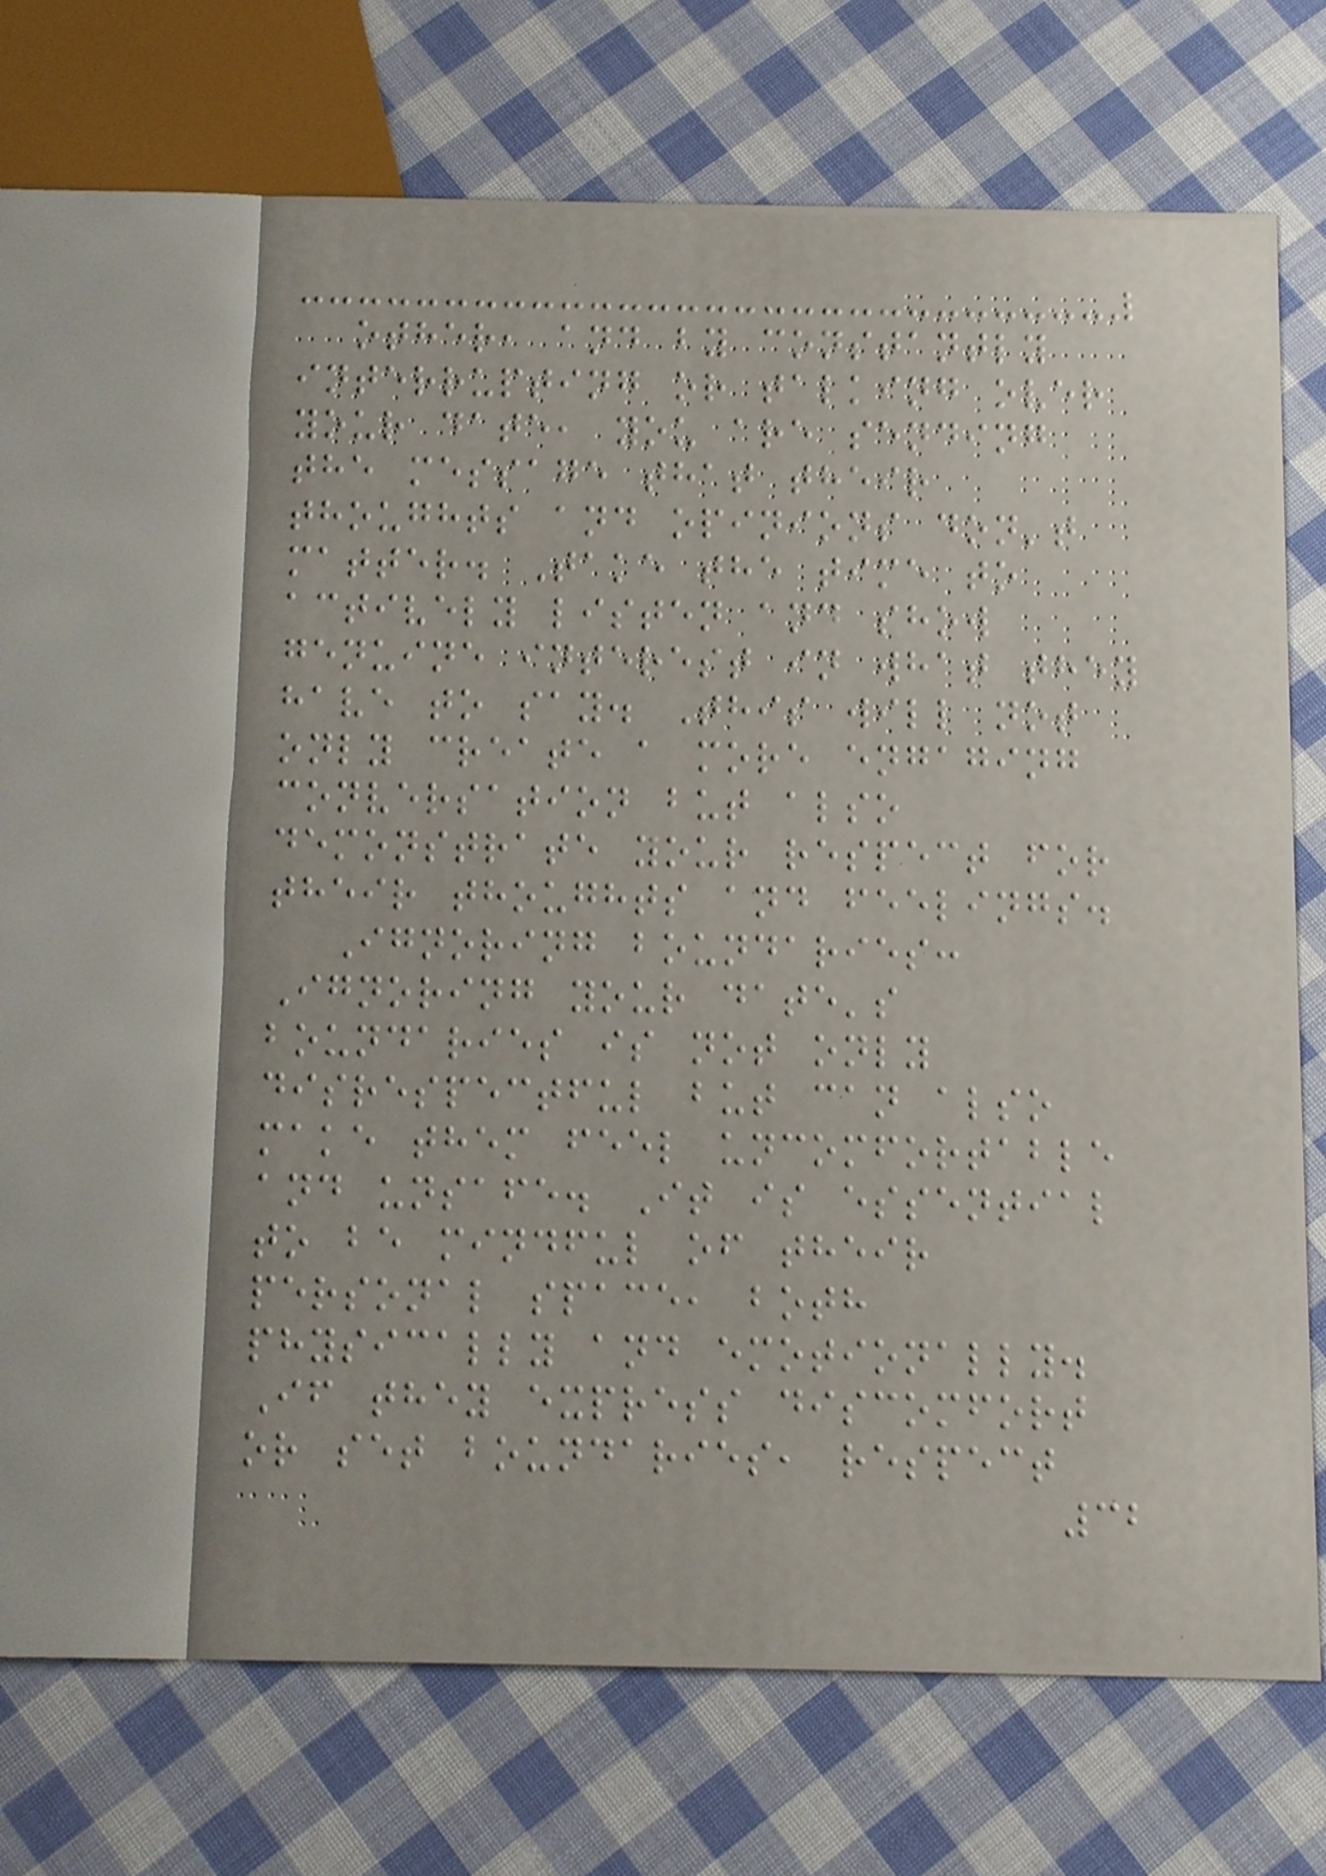other, and by constantly
interrupting or talking over
your date, you are sending
the message that their
thoughts and opinions don't
matter. Take the time to
actively listen and show
genuine interest in what they
have to say. This will not
only create a more engaging
conversation but also
demonstrate your respect for
their thoughts and feelings.
Ignoring boundaries:
Ignoring your date's
boundaries is not only
disrespectful but can also
make them feel uncomfortable
and unsafe. It is essential
to be mindful of their
personal space, both
physically and emotionally.
If they express discomfort
or set boundaries, respect
32
